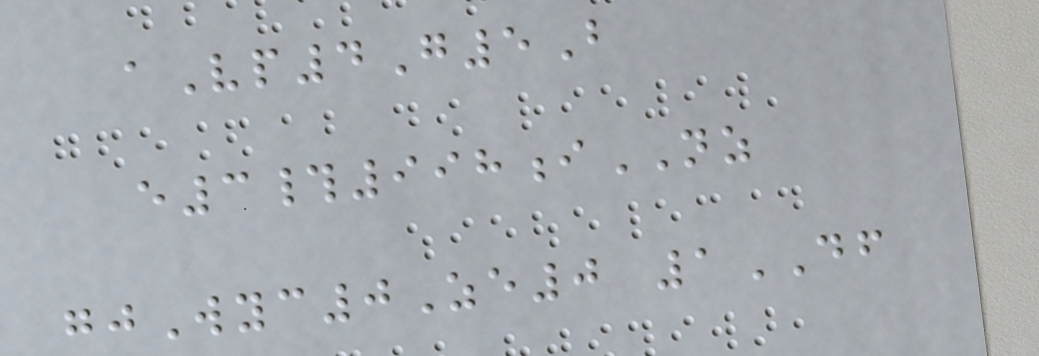aVp4G5B
e3#998iNZ
gjWyc0Ze0 1DF
